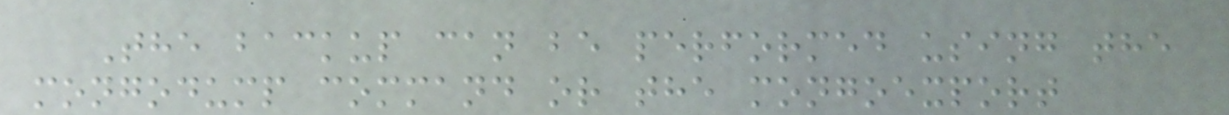The backup can be performed using the
mongodump command or the mongoexport
